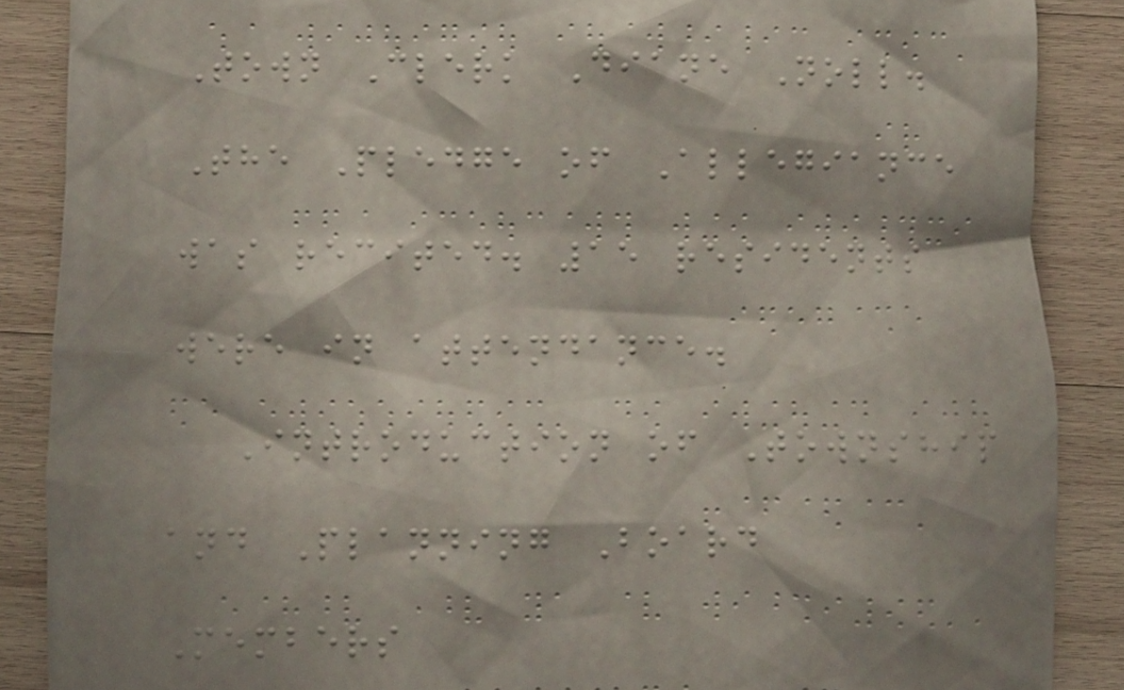Town Clerk Diane Noll.
The Pledge of Allegiance
was recited. 15 residents
were in attendance.
Introduction of Township
and Planning Board
Members
